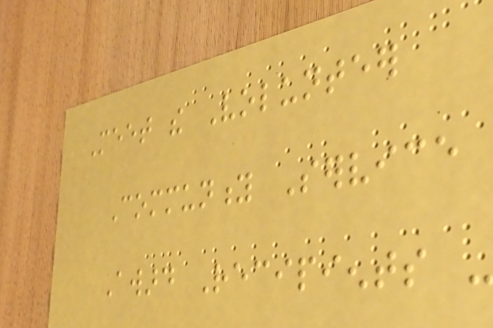Meet the Volunteer
Community Service
Award Recipients -
